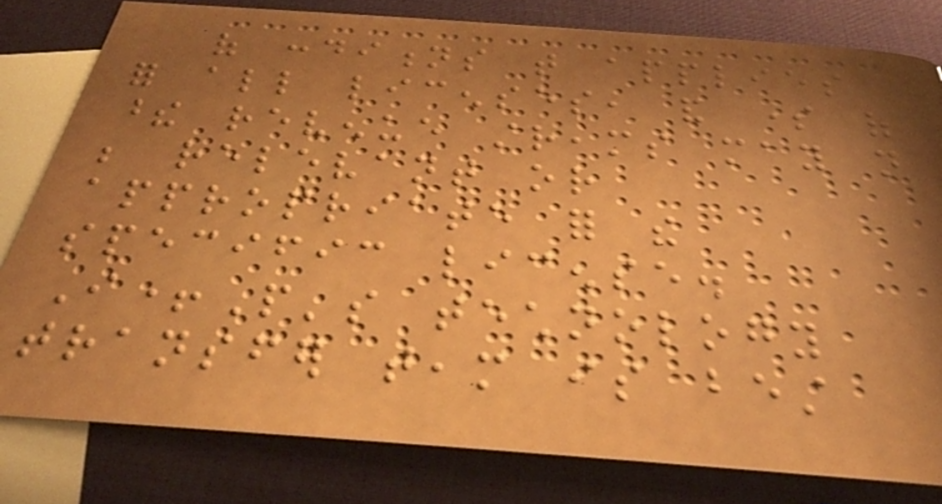of conditions that applies
for all licenses, and some of
these revenue streams may not
be relevant or
appropriate for the
specific license.
I+P's technology
transfer team is best
